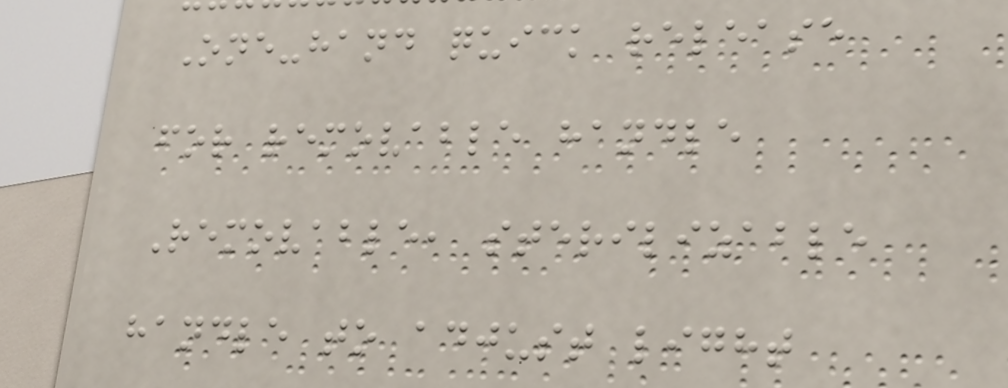One-hand quick release
for removable handle
Removable, sterilizable
handle to adjust light
